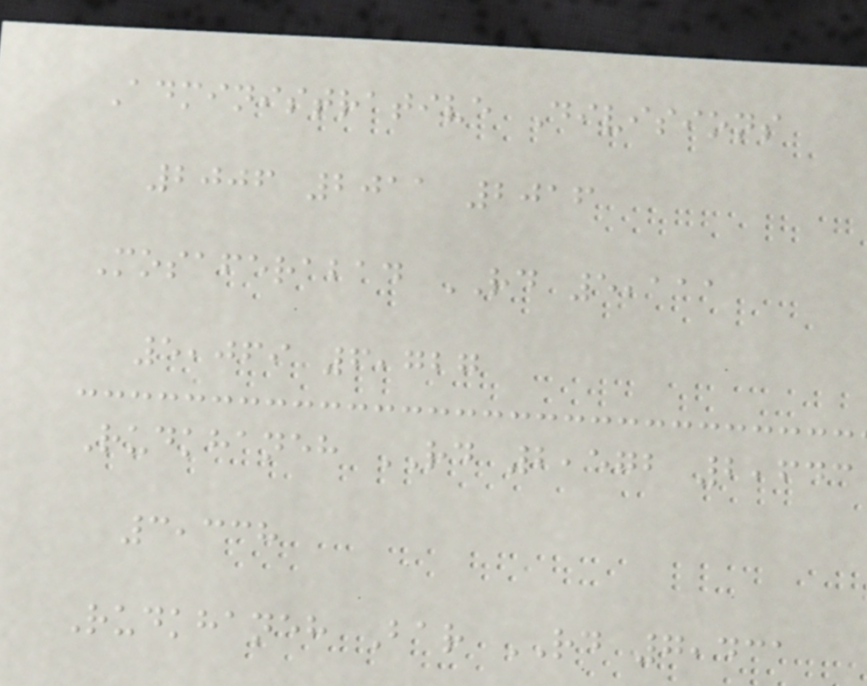Administrative Divisions
2006 2011 2016
Mosaferabad RD 5,111
5,069 6,727
Rudkhaneh RD 2,572 2,643
3,338
Rudkhaneh Bar RD 7,431
